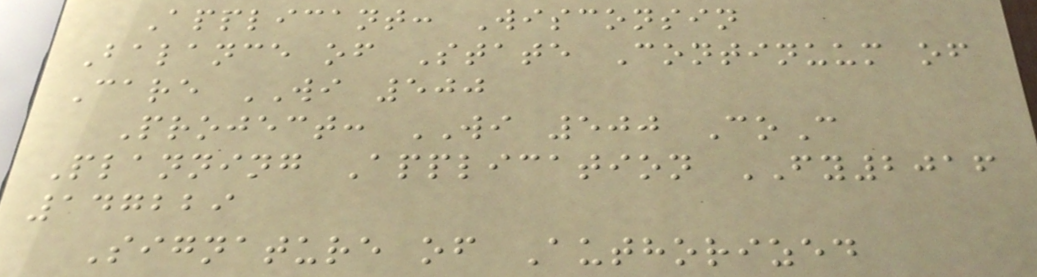Applicant: Wisconsin
Balance of State Continuum of
Care WI 500
Project: WI 500 CoC
Planning Application FY2016
147229
Signature of Authorized
